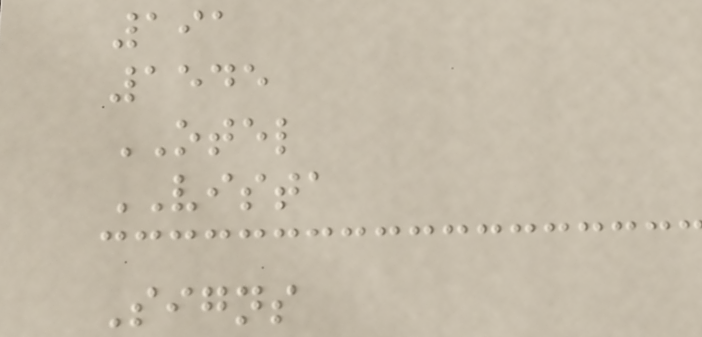191
1545
OTEL
VISTA
Signs
